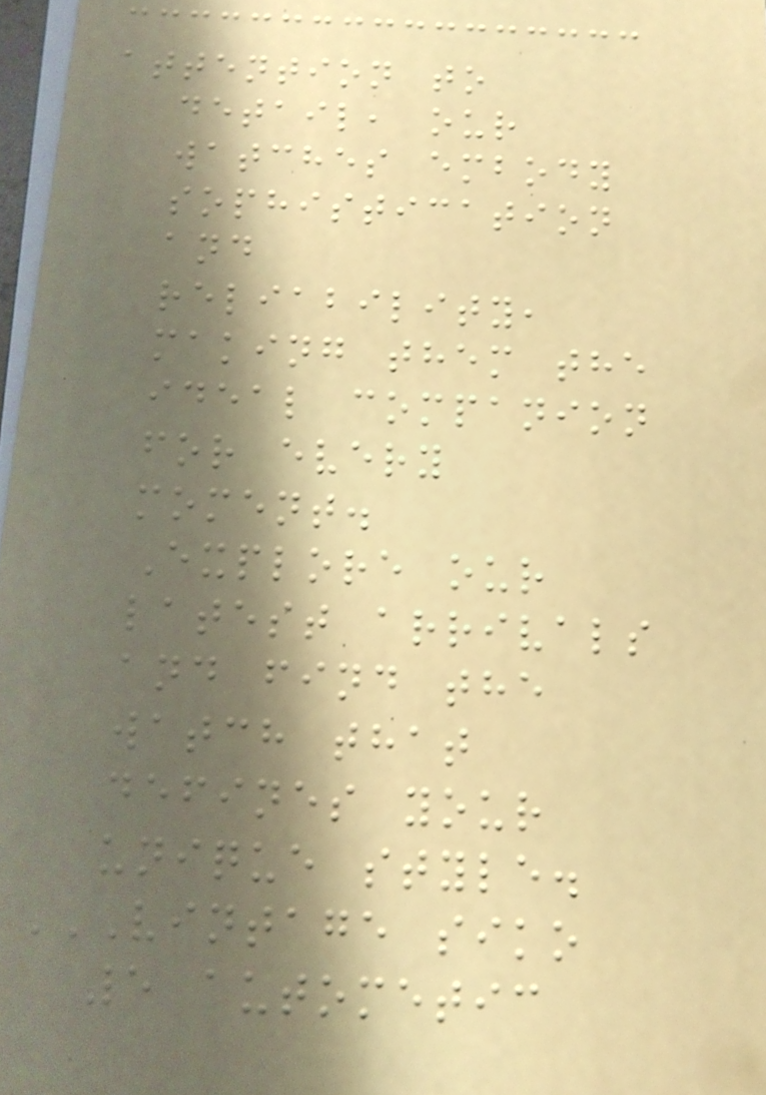attention to
detail, our
watches embody
sophistication
and
reliability,
making them the
ideal companion
for every
moment.
Explore our
latest arrivals
and find the
watch that
defines your
unique style.
VINTAGE SIKO
5 AUTOMETIC
